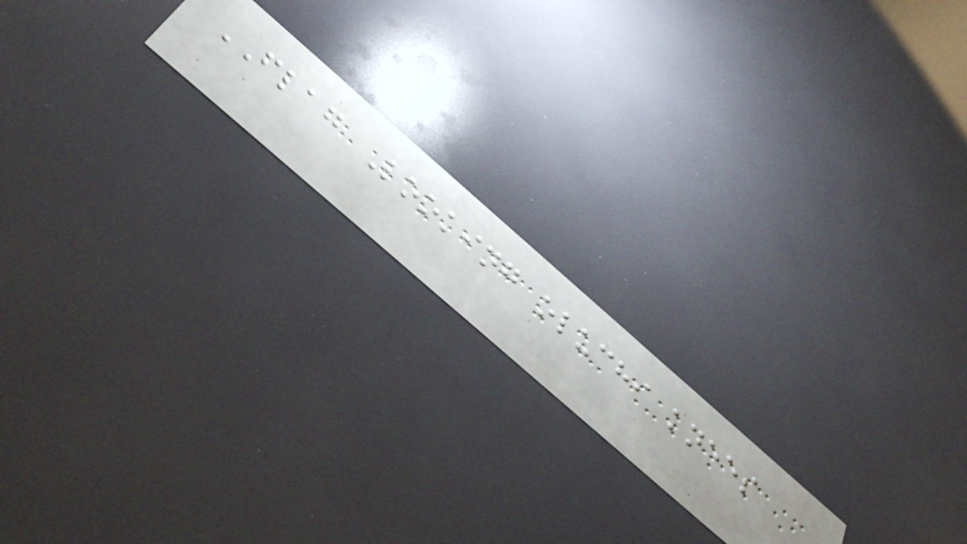FLAG Looking oluchi knees
